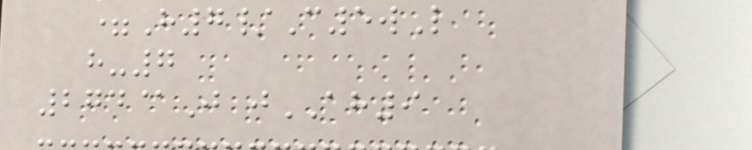=H7/C5wL
h-7
274@J jAH9
